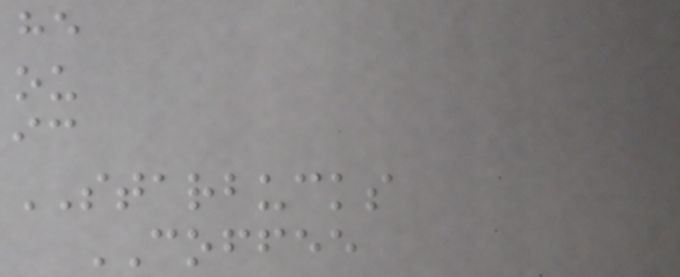he
ou
ic
STARBUCKS
COFFEE
